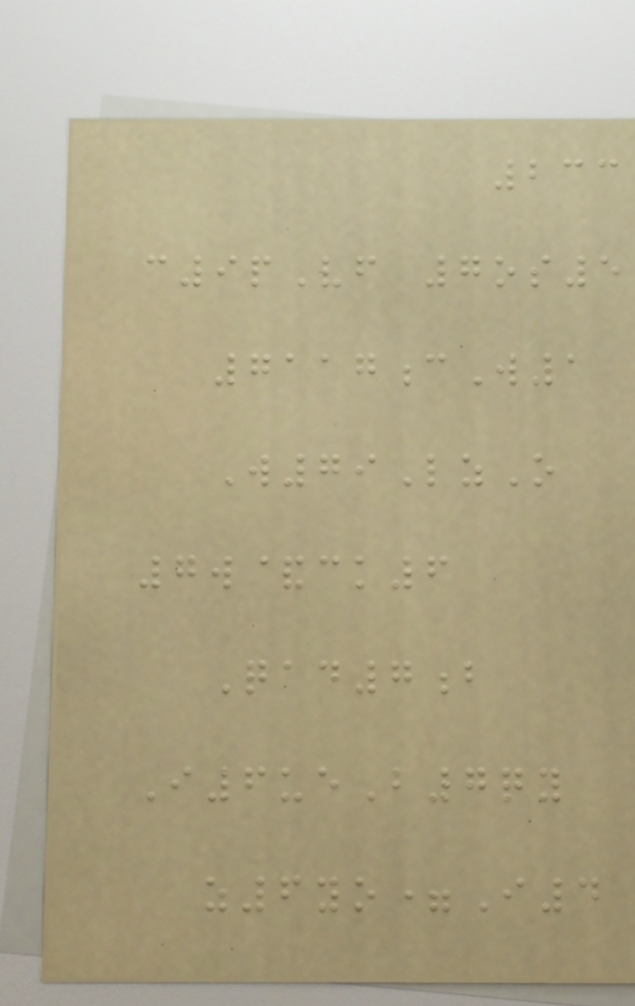233
c9pVf 7os5
7117cW1
W79LzO
7w&ck6
Qad7b
I6ueB7qy
z6yo=I4
